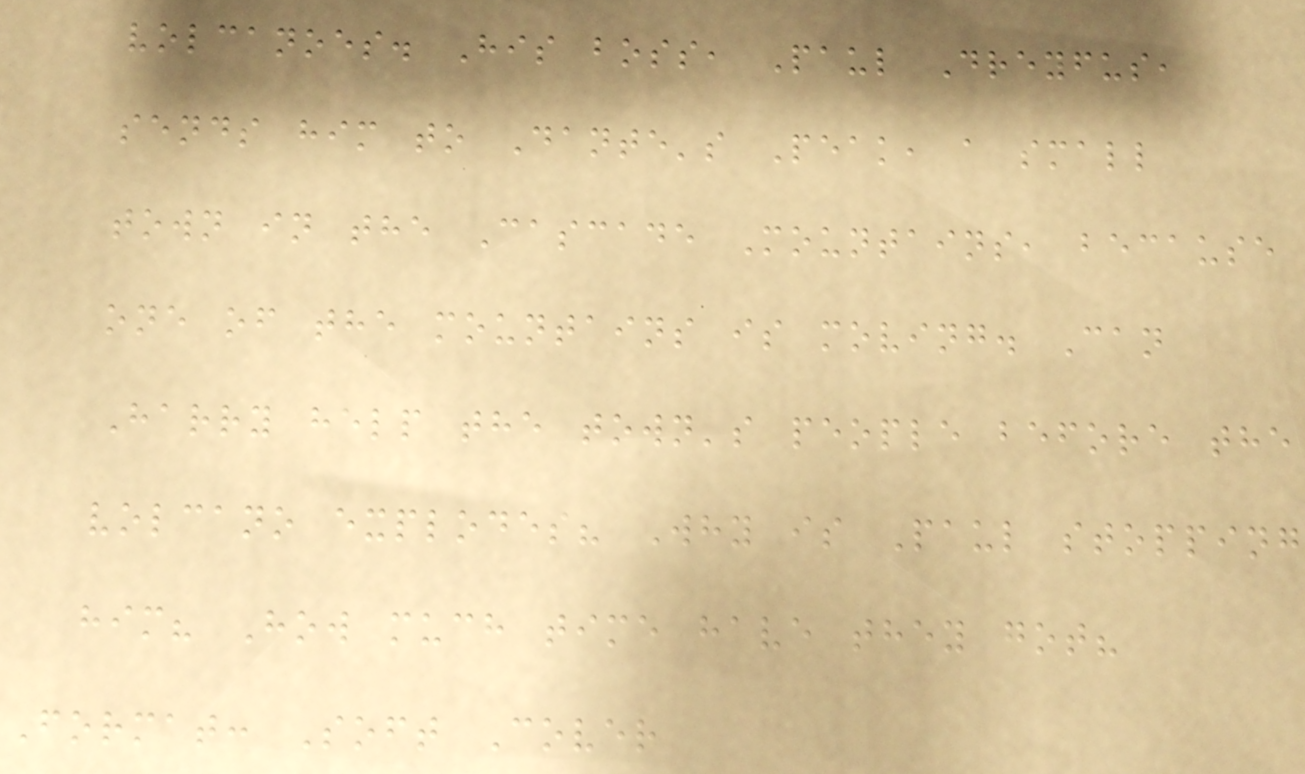volcanoes. His boss, Paul Dreyfus,
sends him to Dante's Peak, a small
town in the Cascade Mountains, because
one of the mountains is moving. Can
Harry help the town's people before the
volcano explodes? Why is Paul stopping
him? How much time have they got?
Format: Soft Cover
